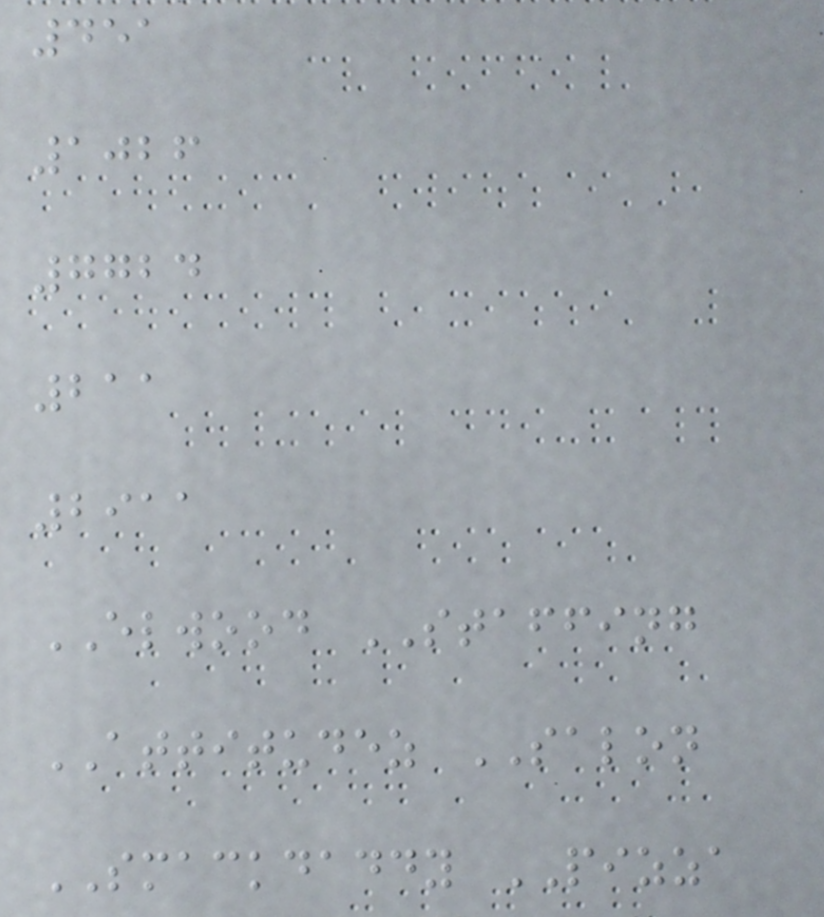451
1026
7724
211
2911
ELWOOD STAFFING
ATTITUDEZ SALON
SMACKDADDY PIZZA
